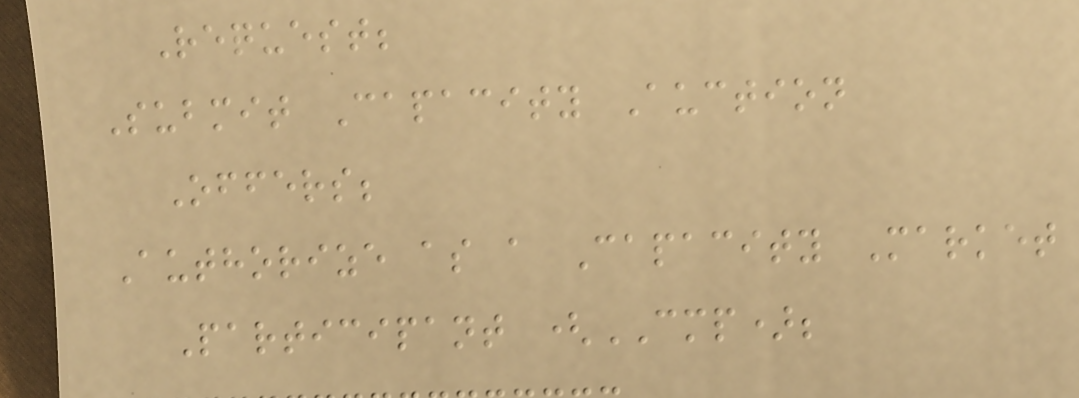Request;
Submit Capacity Auction
Offers;
Authorize as a Capacity Market
Participant (CMP);
